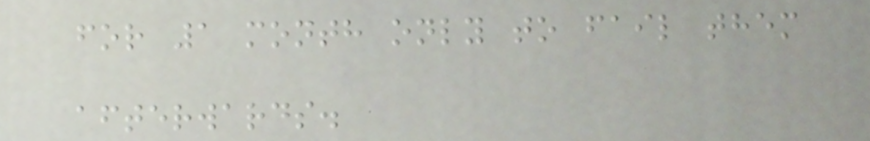for 1 month only to fail them
afterwards.
